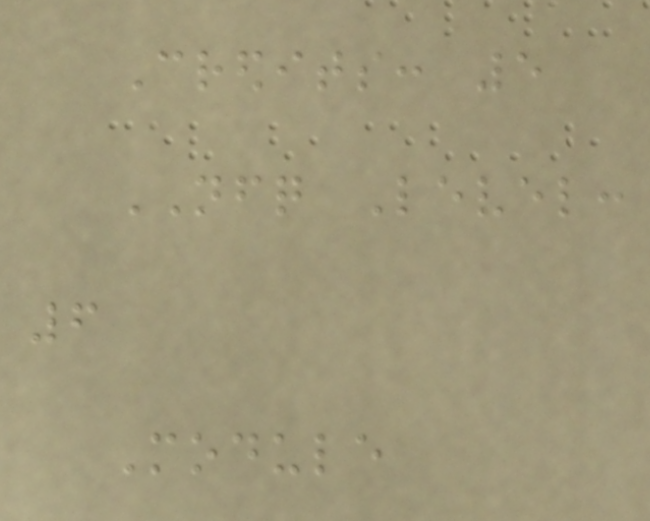Credits: 5
NFQ Level:
6
Module
